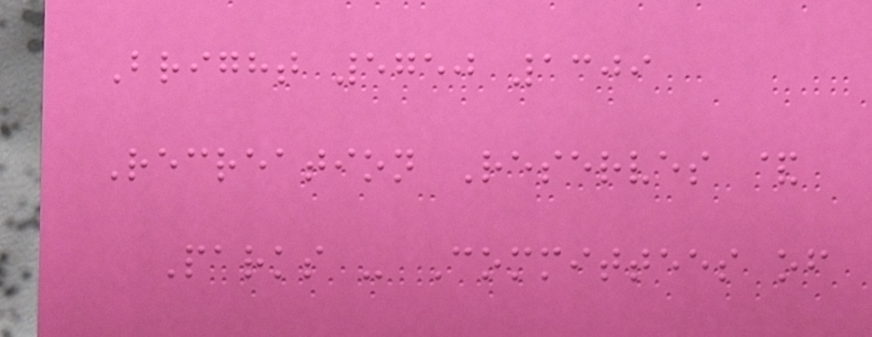Bright 5750 1309
Recreation Reserves &
Parks - Committees of
